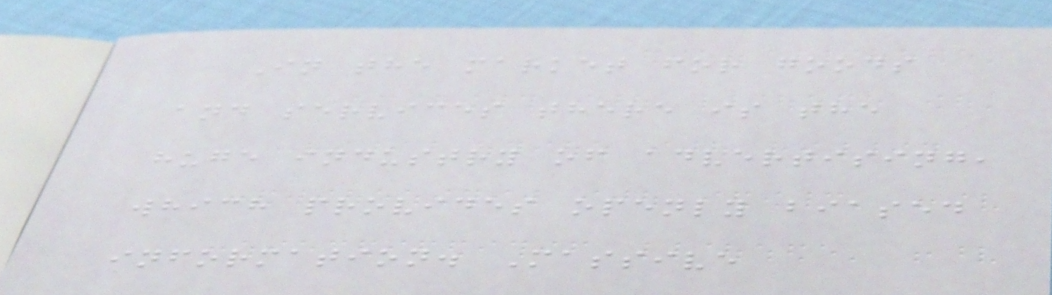In the market for goods
and services there is the
huge industry of advertising,
which provides openly biased
information. Massive
